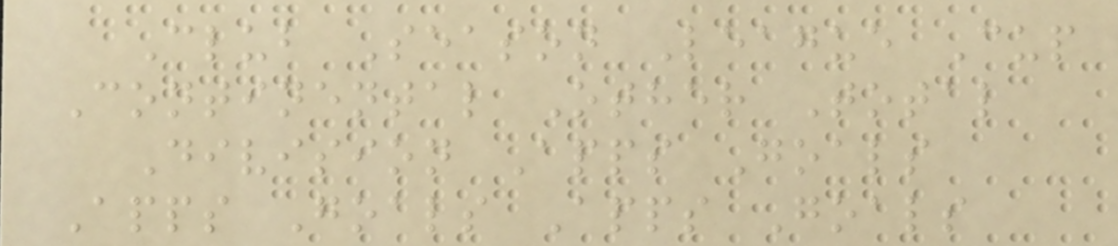Club Season League Cup
Continental Other Total
Division Apps Goals
Apps Goals Apps Goals
